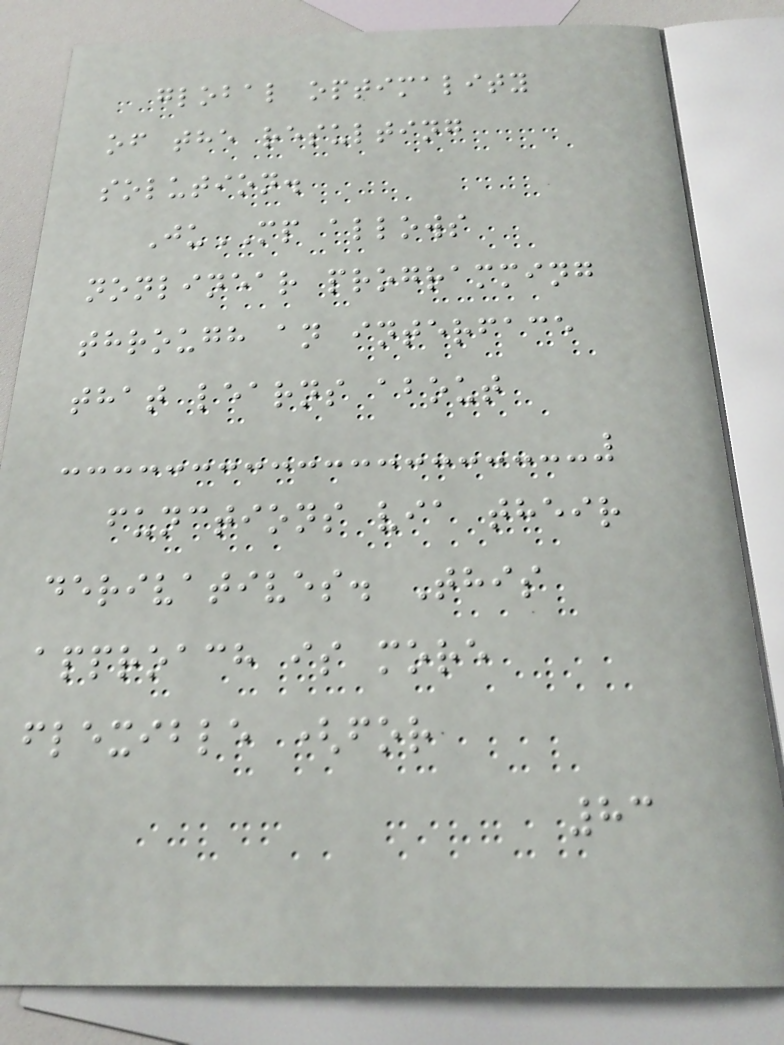global optimality
of the resulting
solution.
JuMP allows
nonlinear programming
through an interface
that learns about
functions via their
derivatives. This
approach is more
flexible (for
83
